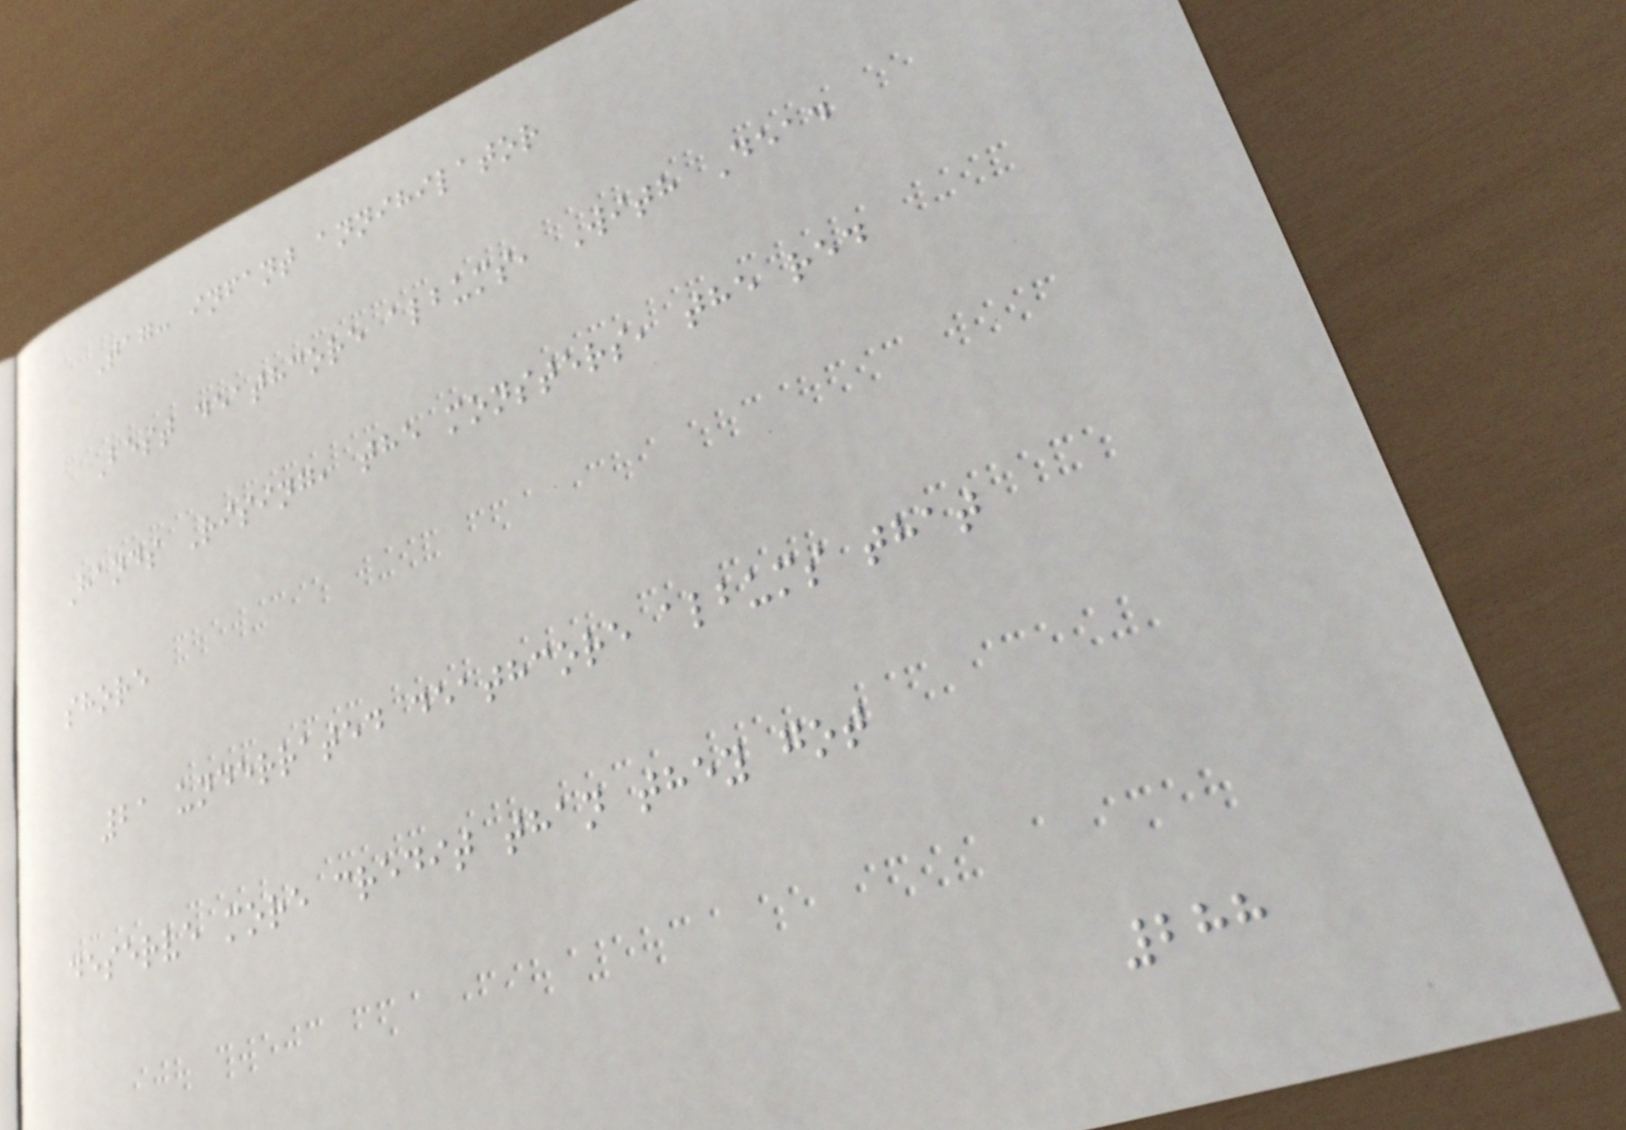Tag: infant annihilator
Best deathcore albums, With Dead
Hands Rising, the monsters, the red
shore
21 underrated deathcore albums that
deserve more credit than they got
288
